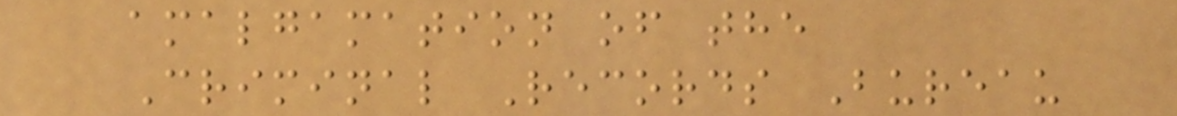amalgamation of the
Criminal Records Bureau
